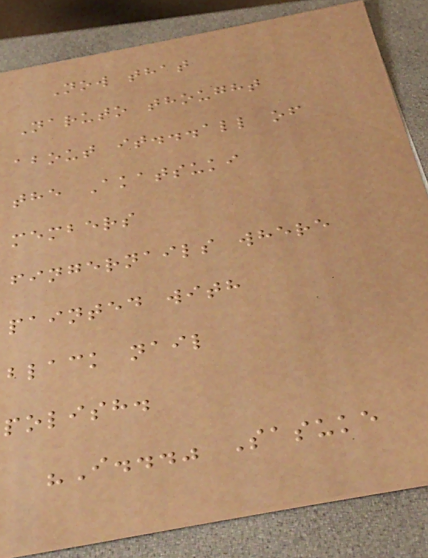Now that
Naruto thought
about it...all of
the Akatsuki
members
fingernails where
painted with
black nail
polish.
"I..." Sasuke
